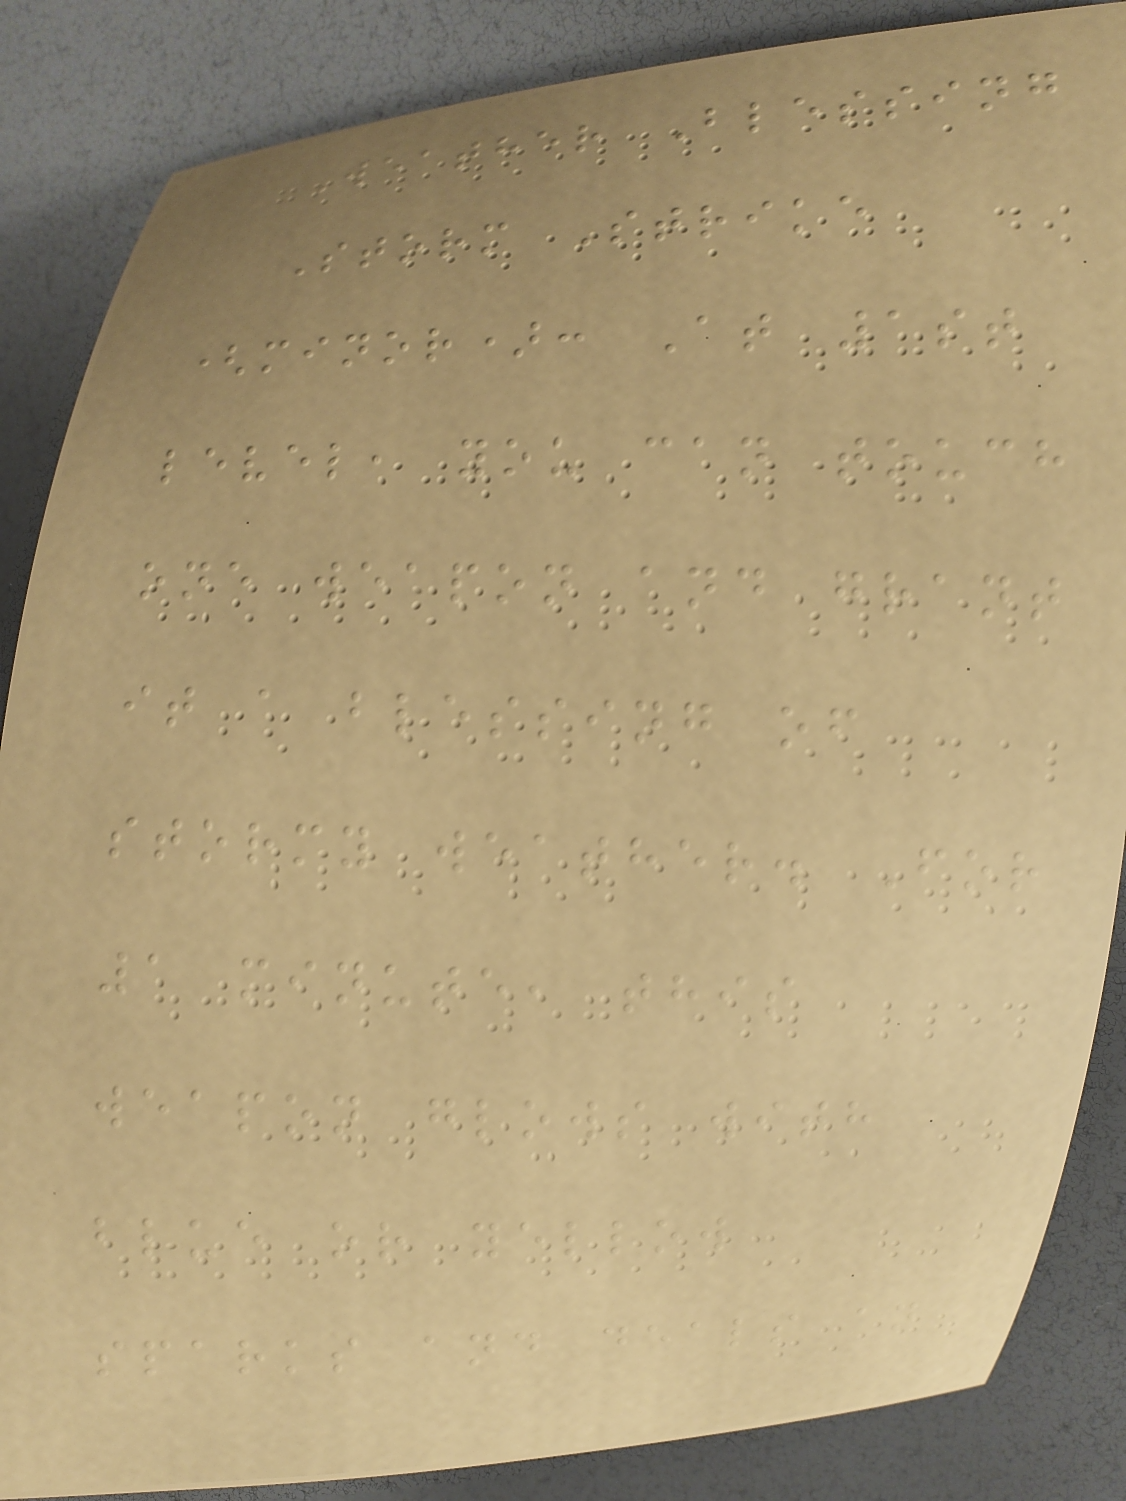Weather Blessing
Storm Strike
(minor): At 1st
level, you can touch
one weapon and grant
it a blessing of
stormy weather. For
1 minute, this
weapon glows with
blue or yellow
sparks and deals an
